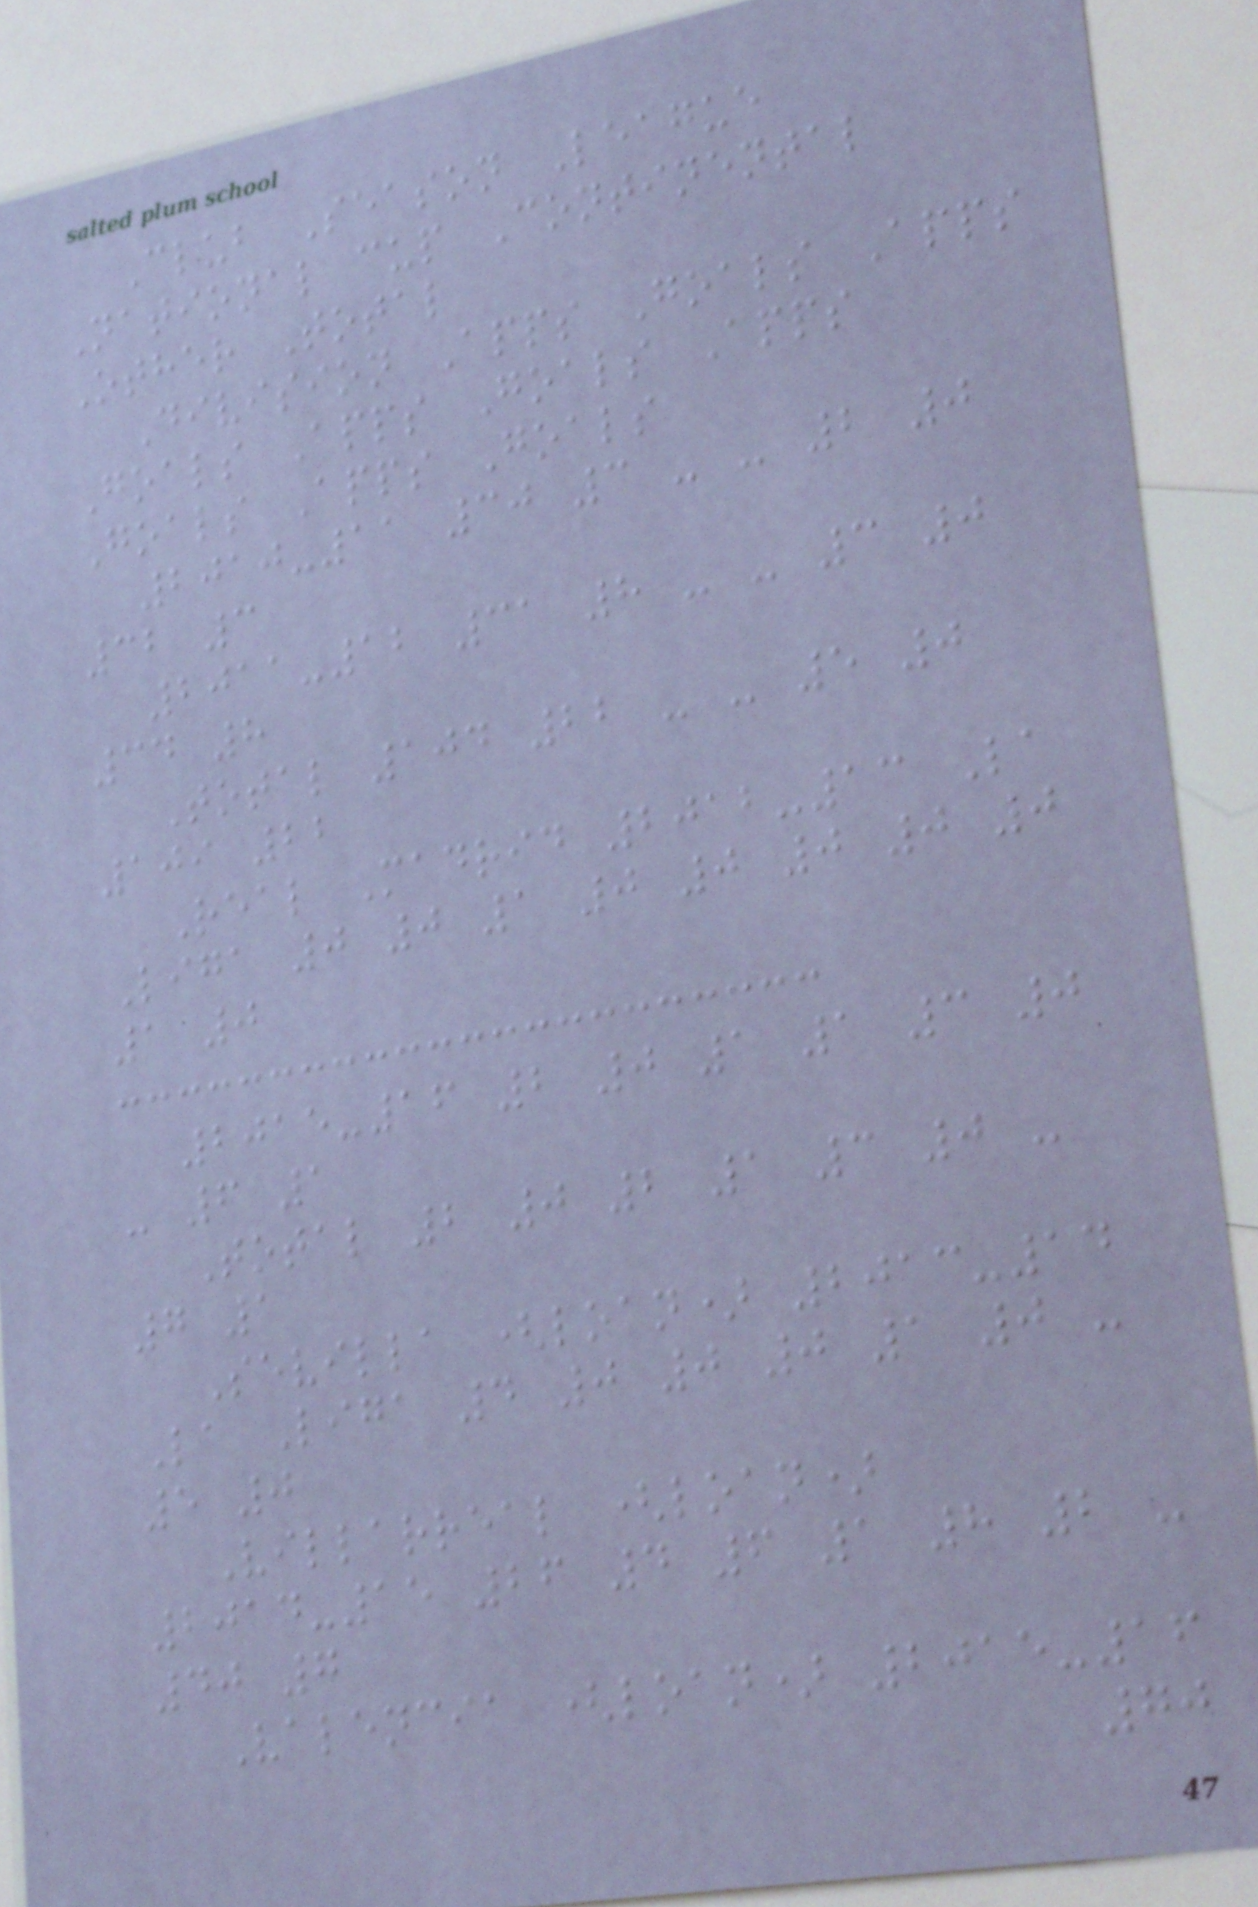Club Season League
National cup Continental
Other Total
Division Apps Goals Apps
Goals Apps Goals Apps
Goals Apps Goals
2010-11 30 3 - - 2 0
32 3
2011-12 31 8 - - 3 0
34 8
Total 104 22 - - 5 0
109 22
Real Madrid 2012-13 La
Liga 0 0 1 0 0 0 0 0
1 0
2015-16 2 0 1 1 3 0
- 6 1
Total 2 0 2 1 3 0 -
7 1
Sevilla (loan) 2013-14
La Liga 4 0 0 0 1 0 -
5 0
Villarreal (loan)
2014-15 26 4 6 1 8 2 -
40 7
Valencia (loan) 2015-16
70
